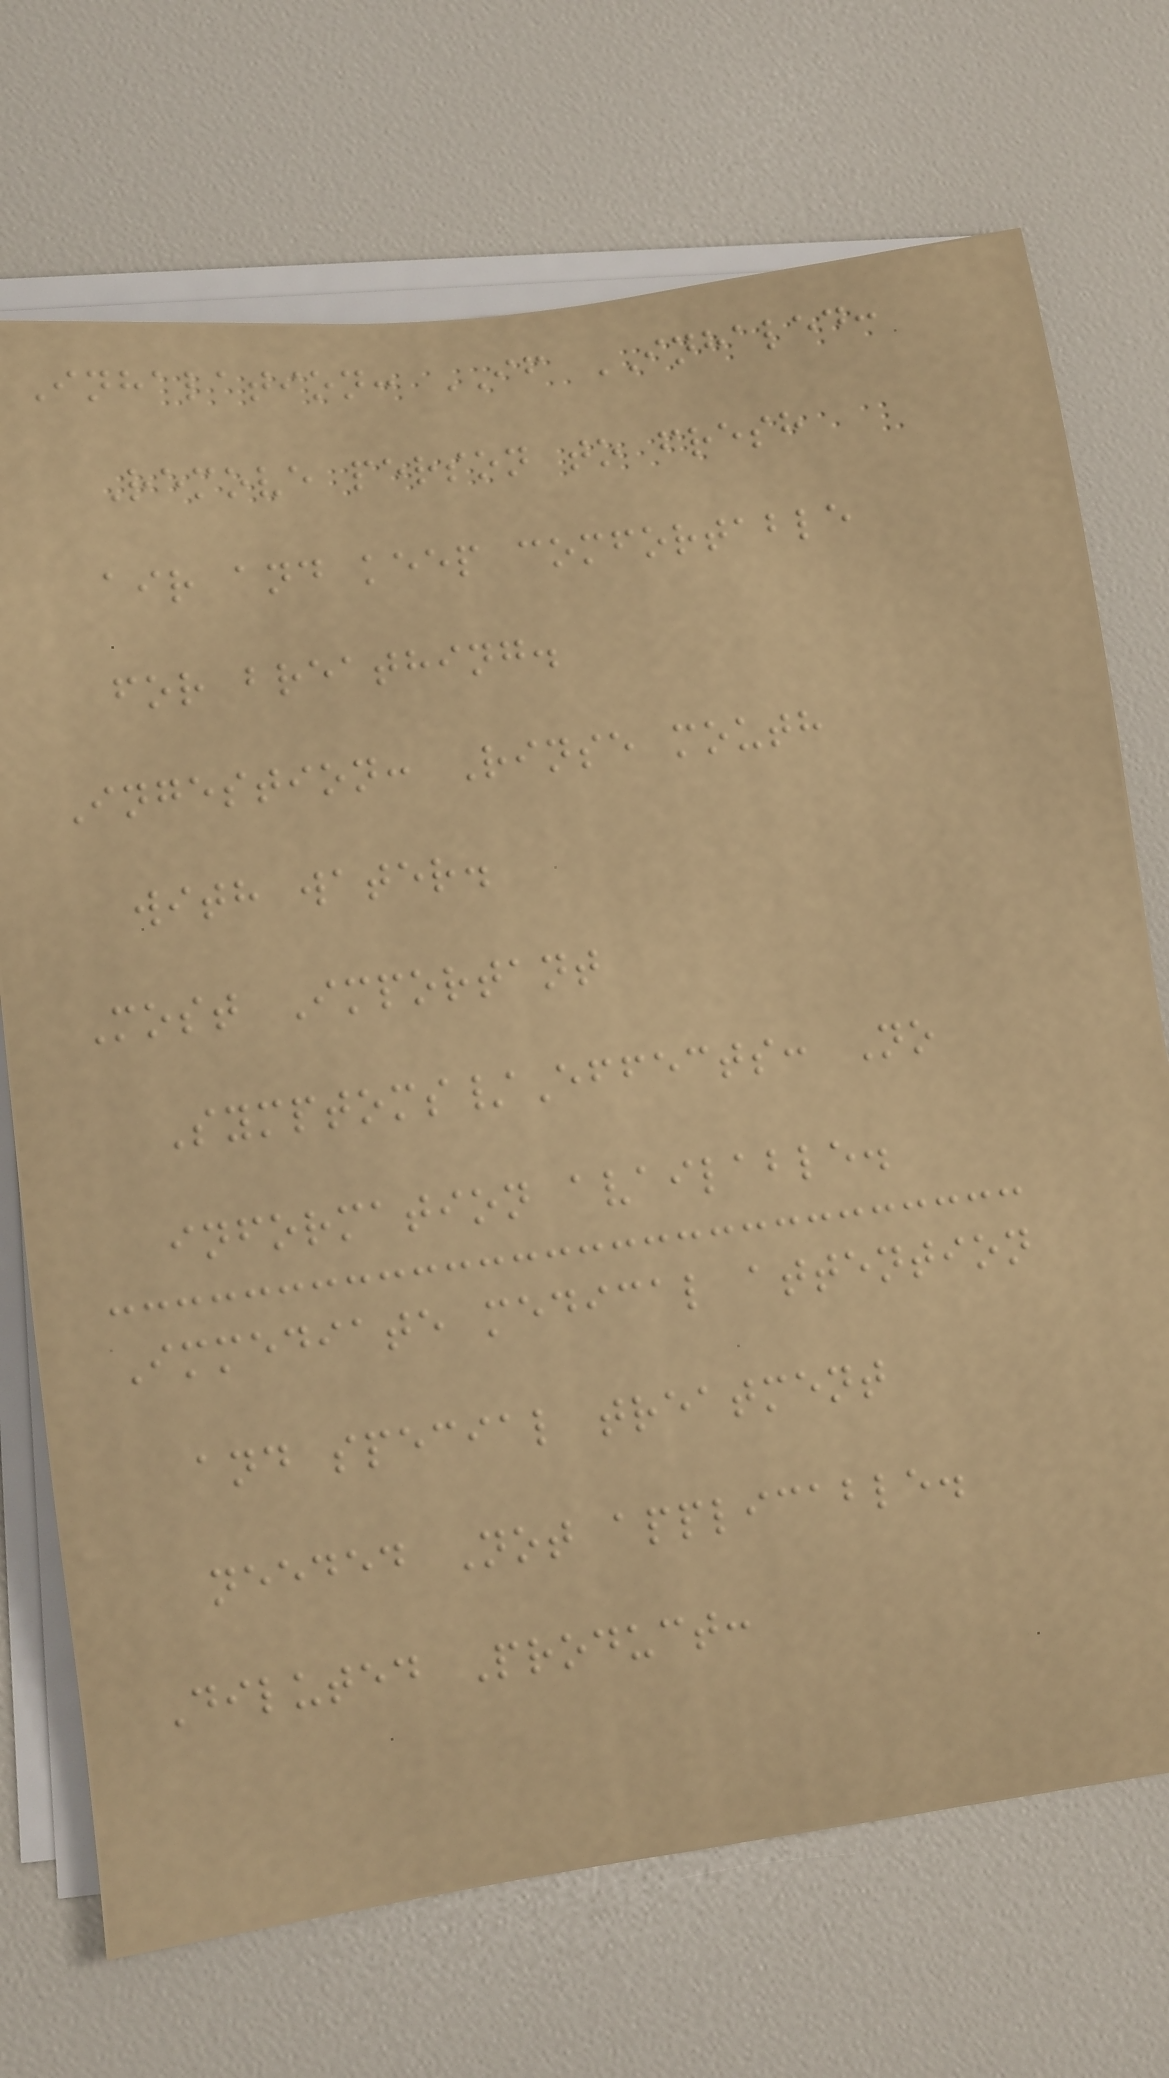Inhalation: IF INHALED:
Remove person to fresh
air and keep comfortable
for breathing.
Ingestion: Rinse mouth
with water.
Most Important
Symptoms/Effects: No
information available.
Immediate medical attention
and special treatment
needed Not applicable.
Diluted Product:
